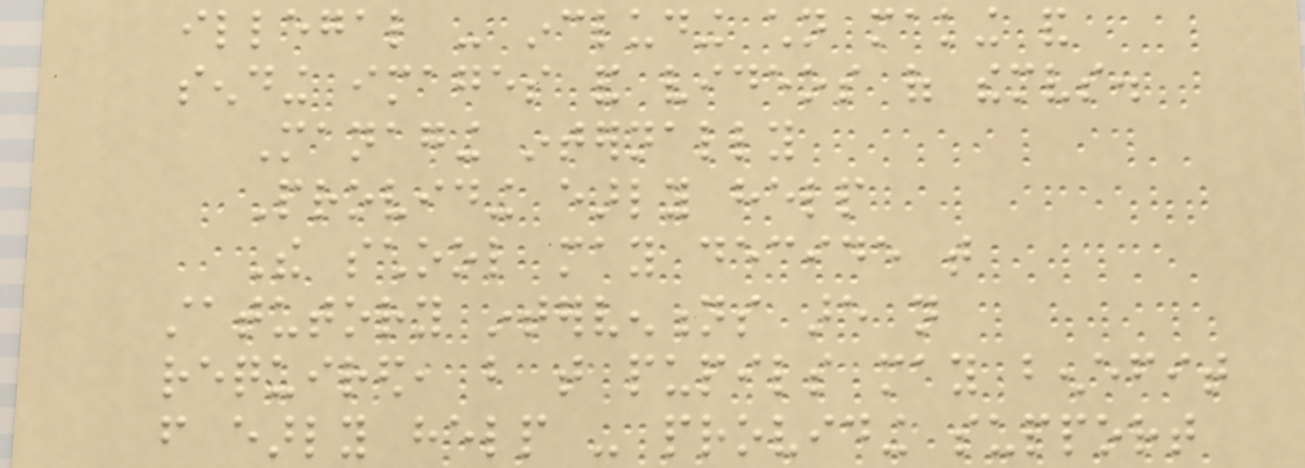illegal - including children making and
sending images and videos of themselves.
Managing internally
Providing early help
The school may decide that
statutory interventions are not
required, but that pupils may benefit
from early help - providing support
